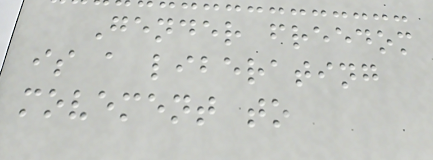Gender freedom
is a liberating
movement to
